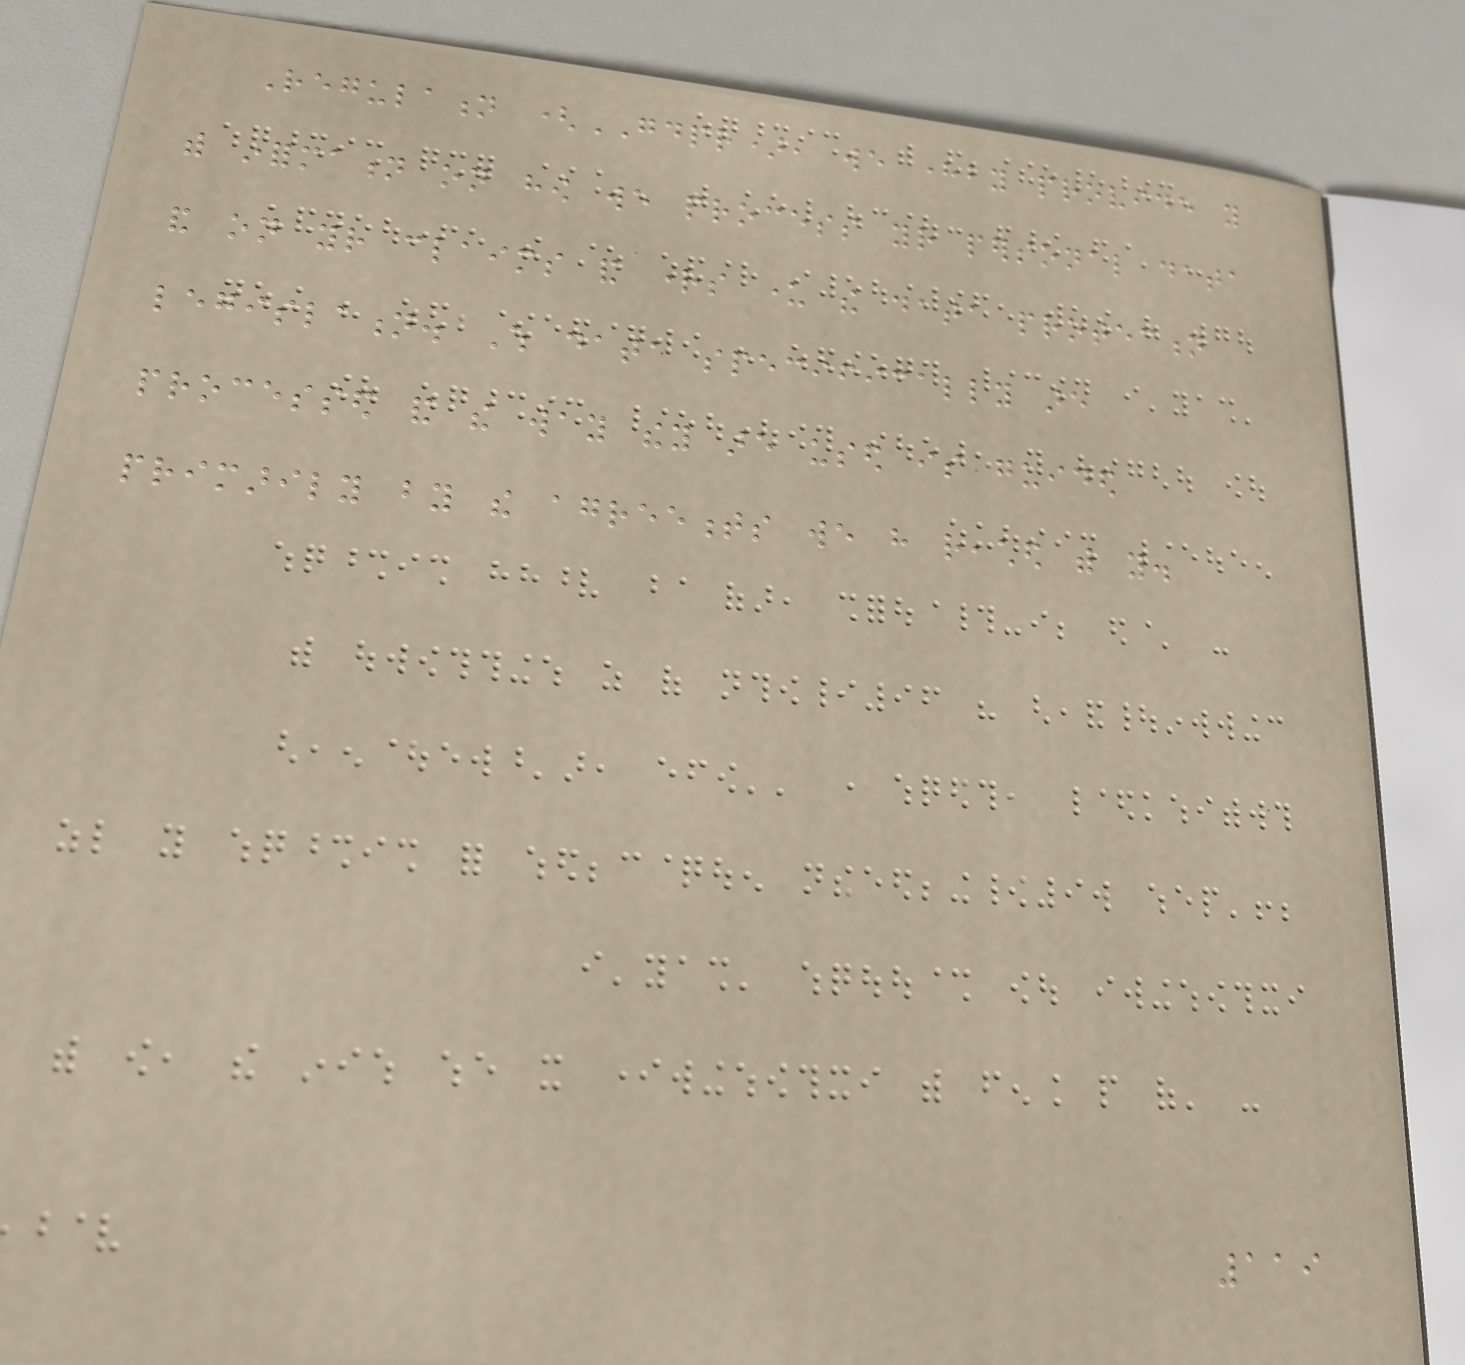Regulation (GDPR), we hereby provide you
with information on how we process your personal data
and on your claims and rights under the data protection
legislation. Which data specifically are
processed and the way they are used is guided
primarily by the agreements we have reached with you.
119
